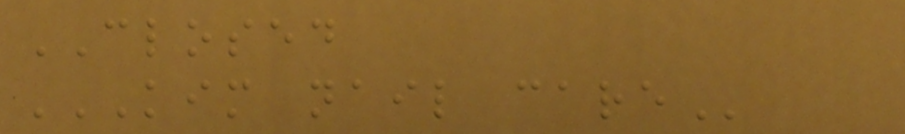CLOSED
KIM NAIL CARE
